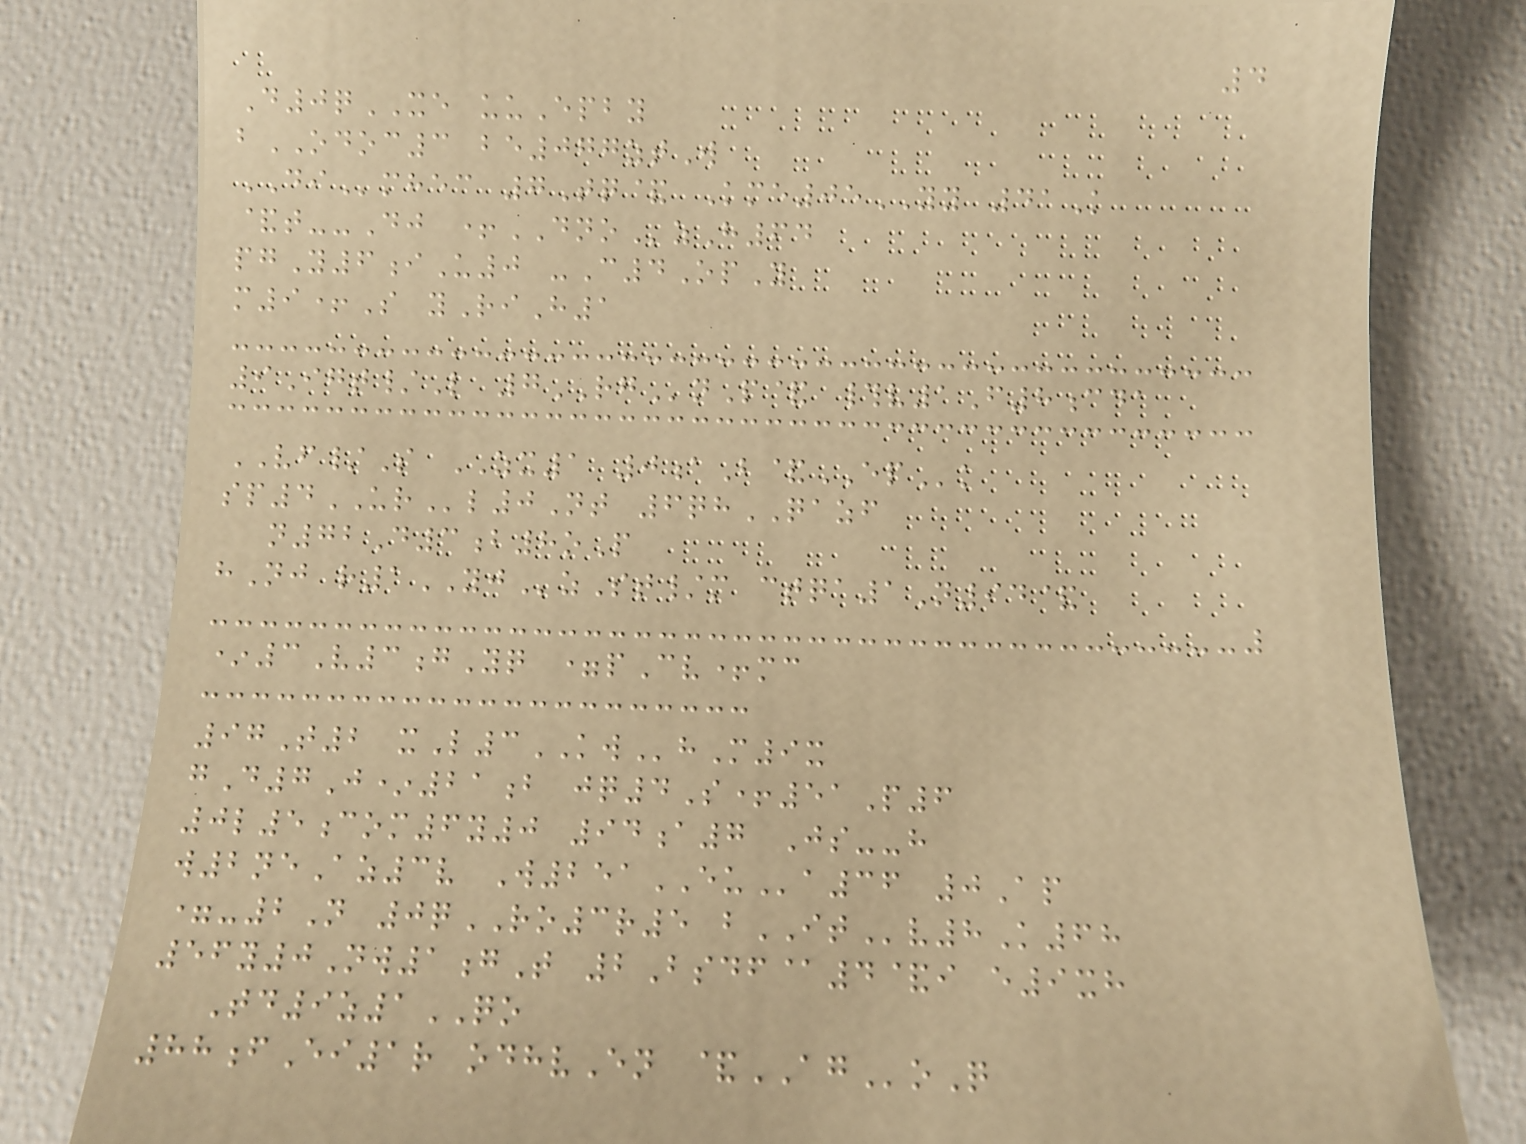4
D0qXE uuEpby
bODOC3 be077ztW
DImhec 7Tq& Kme05YY 41K
&t--Dj +DNOzH64
pgY6iU0 -C4OpY
m9+S yRiH1
9Igt/L 7RGnP& #v1F8cda
VF/S ZX1 0aB&EPk
sp4URl0Nt 6qhQAZF
n72D3b8oP
hNj r1YJzSt/m ctqa1N94&
*3V3gYq =pCv+mc
97T2 xL3KWhM9x
gD7J*21b jq4S+51P6
0l5com6y0 94a7 Js--h
w2neAz3v W251EUa36 0Ap
=-2N 0qRO3r5 bITv8K68
56y0Nw1gT 2Bsdf@4&i e9xh
Td9z1QO
88fEi1r odhvEn &AGoQ
